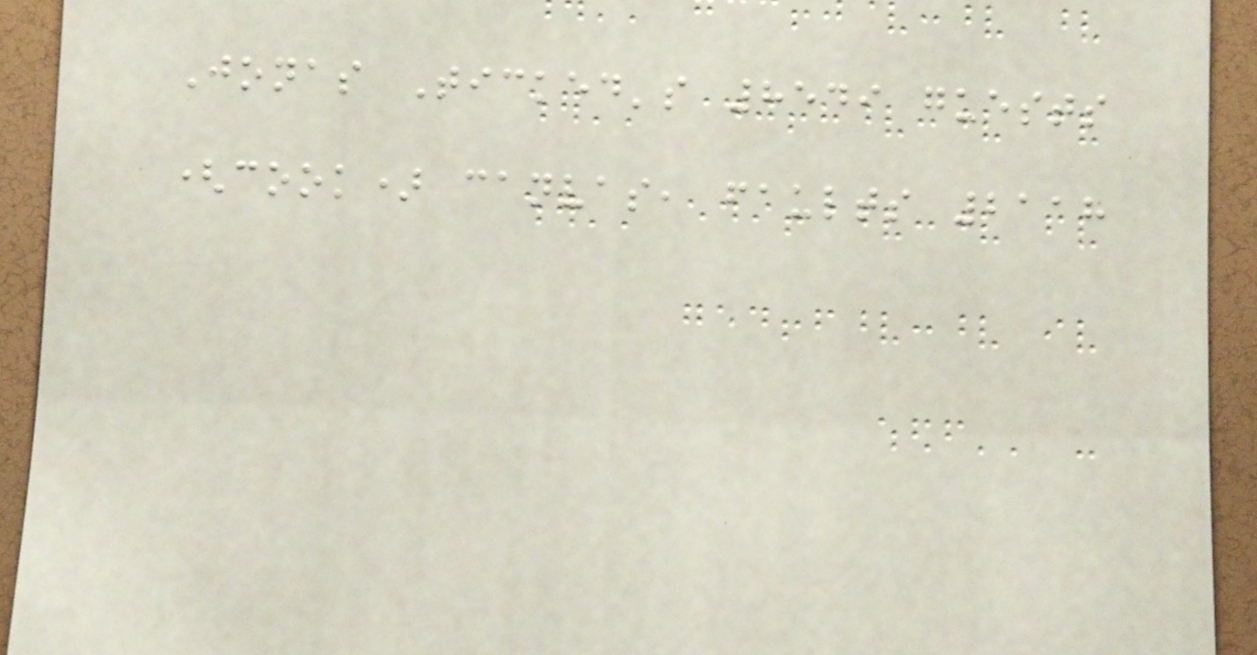Jonas Ticked's 8549 guests
(cook) canvas, faults 2118
